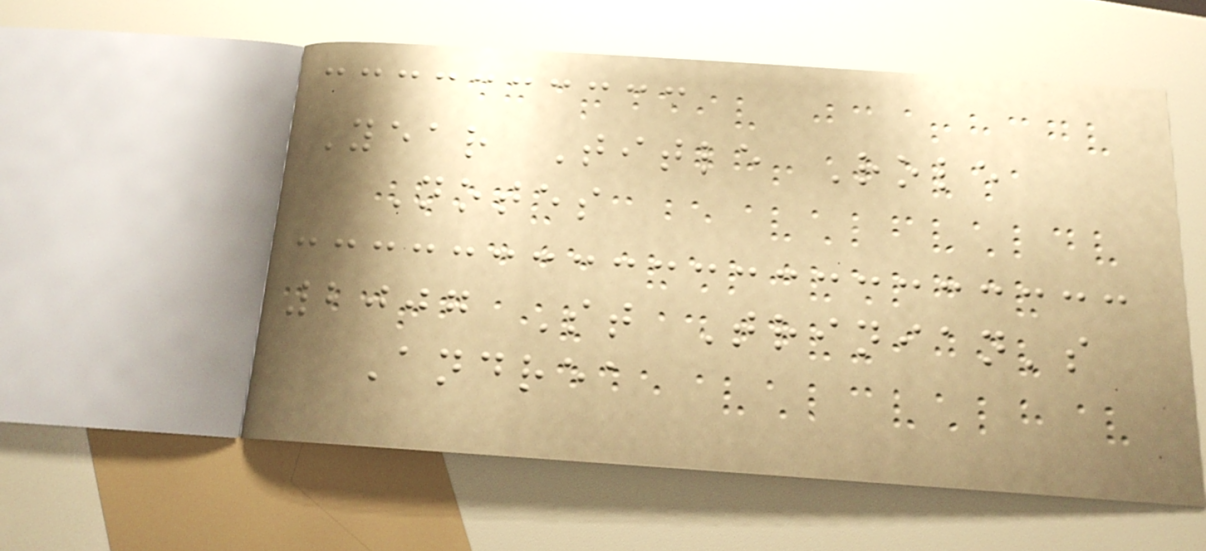Year Title Role
Notes
2007 St Trinian's
Andrea
